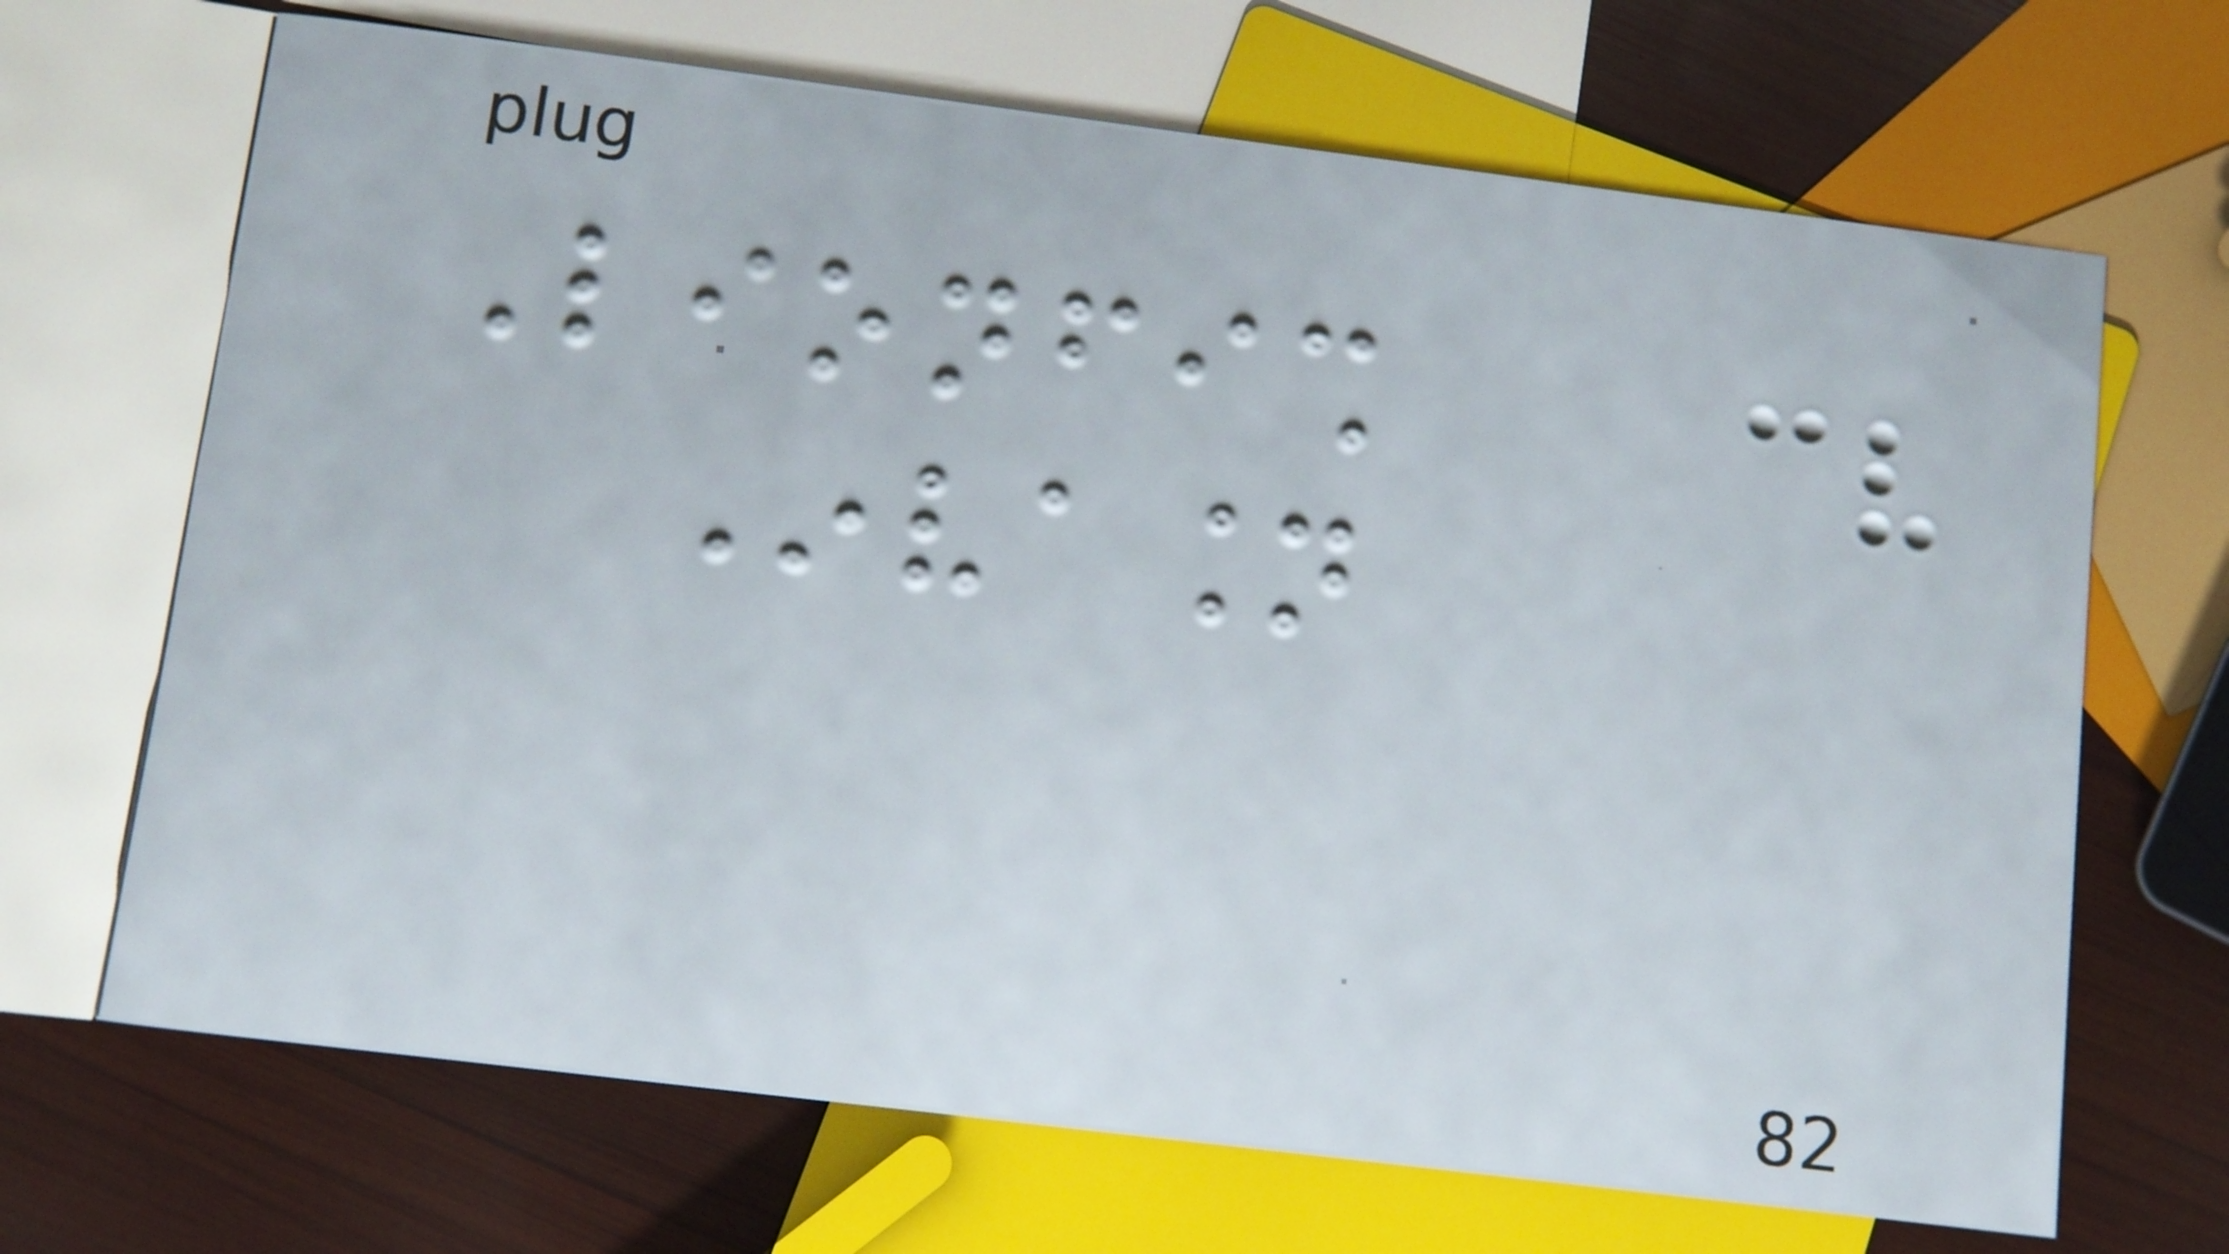Lionfish
Invasion
